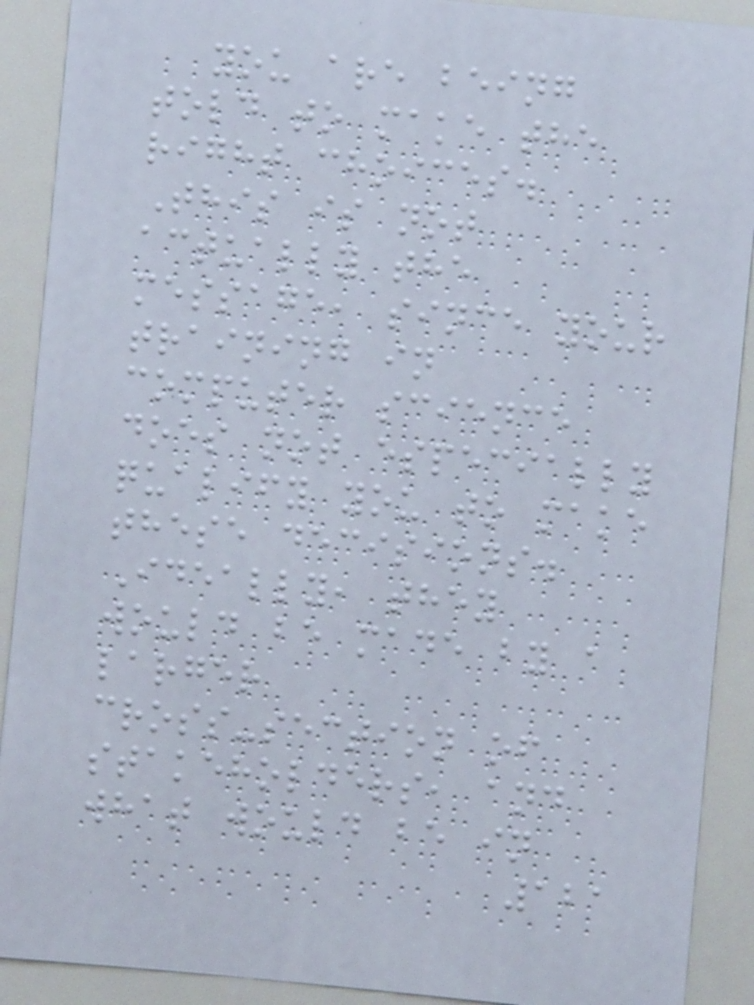you are being
told to make the
right choices.
This is not
actually the
message, since your
training in
computer science
does not especially
qualify you to make
these decisions.
Ideally, they
would be made by a
larger
cross-section of
stakeholders, and
what would be in
121
